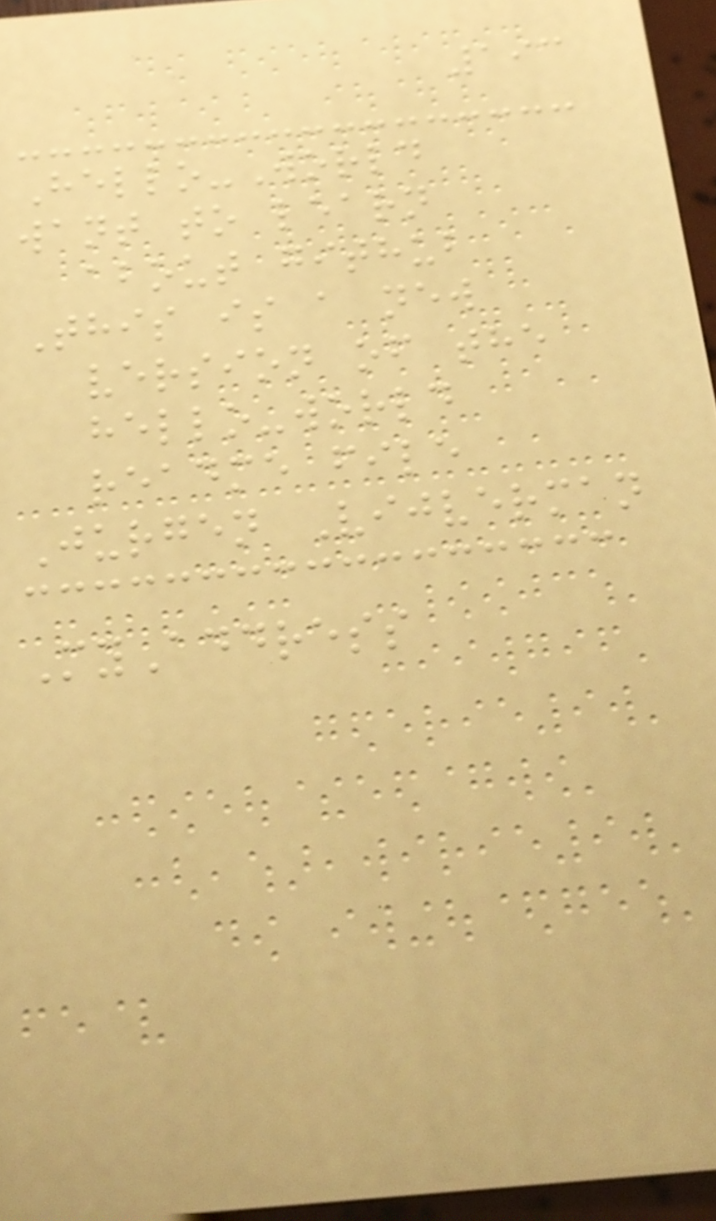193
Hello-World
want to learn
about github
This is a new
version of the
hello-world
readme file
Jurgen Vijverman
MyAddress
